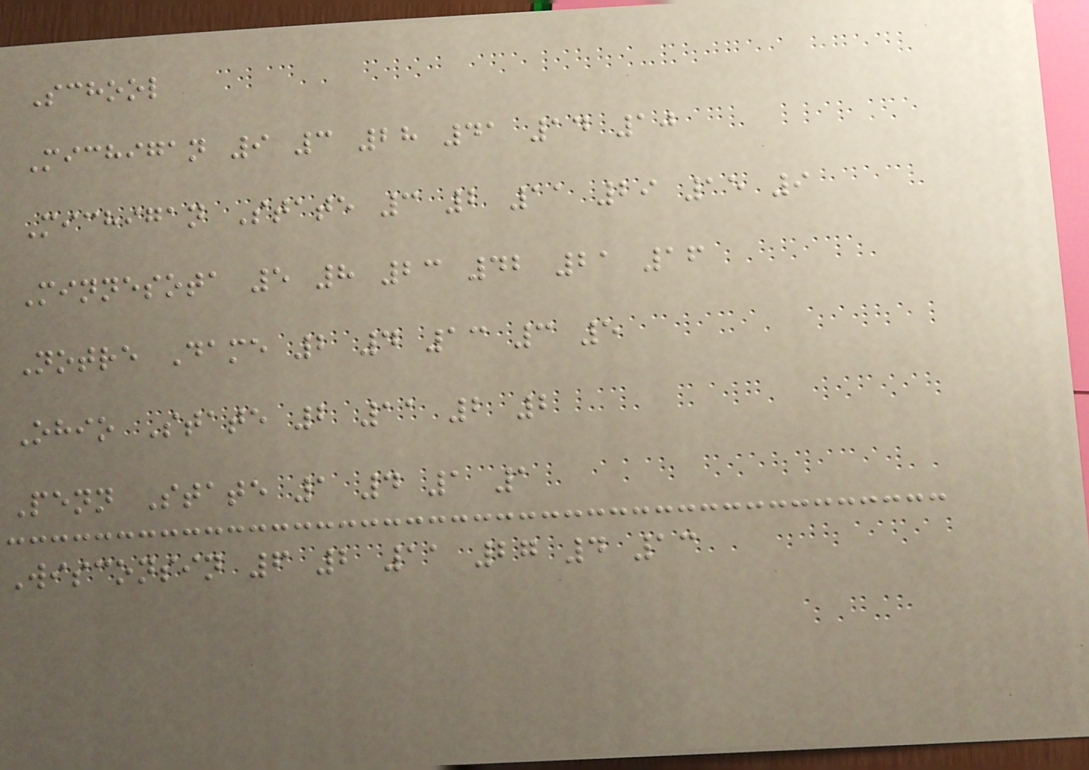School
Michigan 9 3 28 41 14 10
Michigan State 3 2 11 29 15 9
Minnesota 5 8 23 42 21 16
Notre Dame 2 4 13 3 5
Ohio State 2 11 2 2
Penn State 1 4 1 1
Wisconsin 6 2 11 27 4 13
